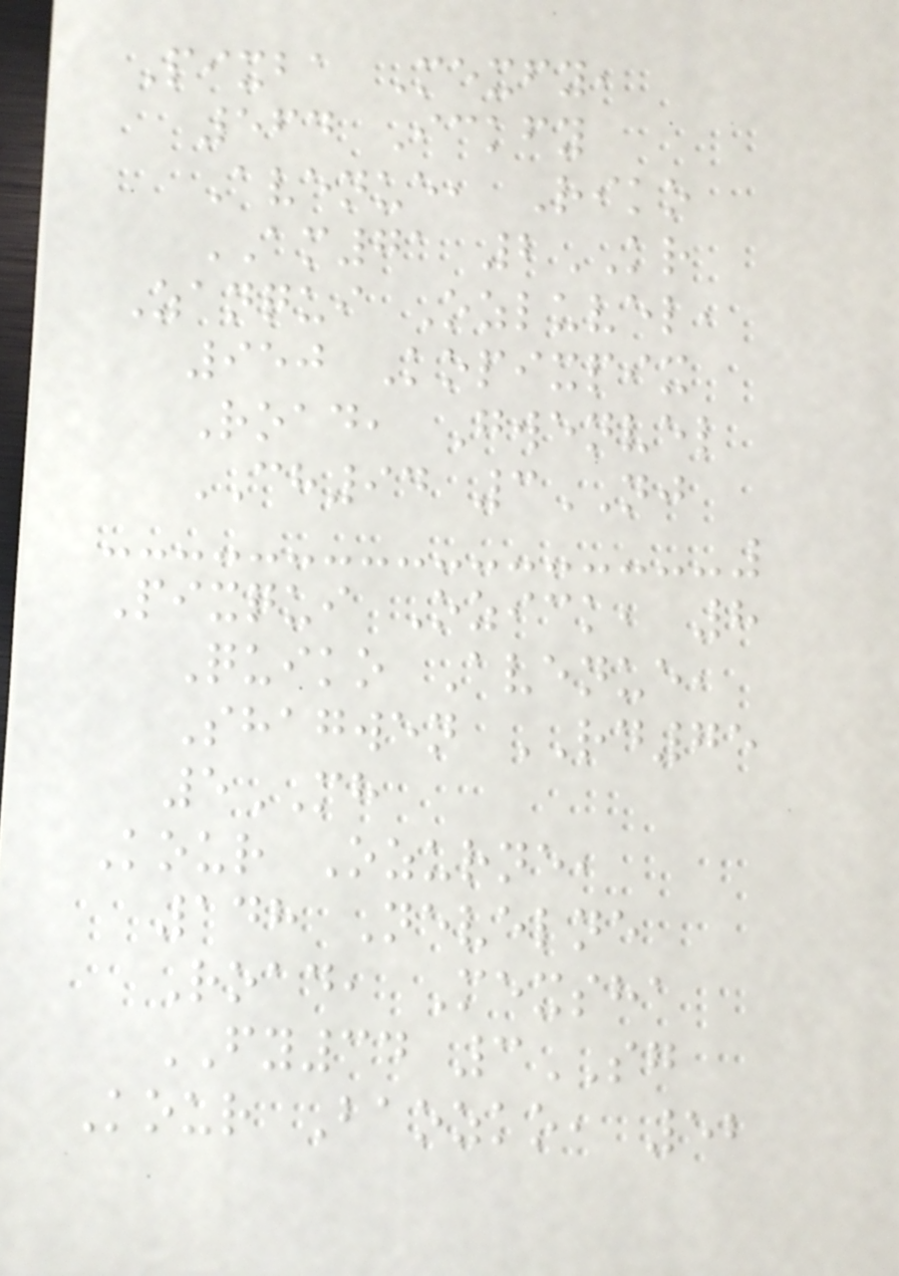Pixba Mexfy,
564 Ickfy
Avenue, Riko
AM71 2KR
Zanqui Ozluvel,
950 Kopixpix
Road, Gwenvel
CH94 3NJ
Pixqui Ozick, 8
Quiko Avenue,
Shagwen RD75
5MH
Kour Ozurne,
148 Nevelne
Road, Mexsha
FY34 3SG
Kour Baozko, 52
